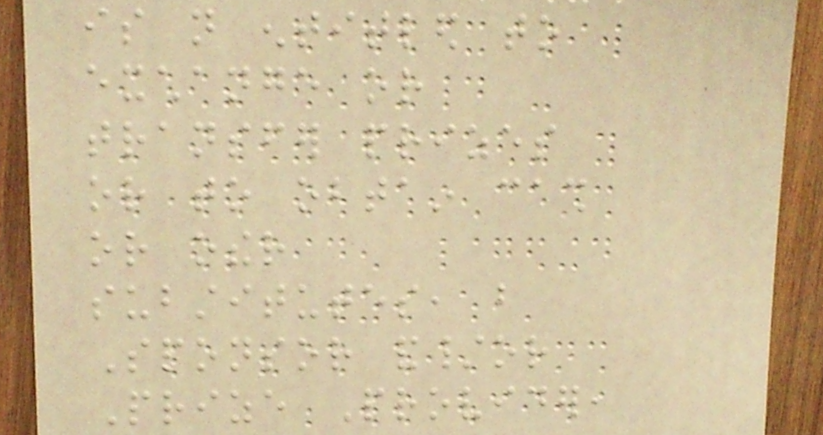is not entitled to
exchange or
transfer prizes
or to obtain cash
or other
substitutes, but
Sponsor and/or
Prize Provider,
